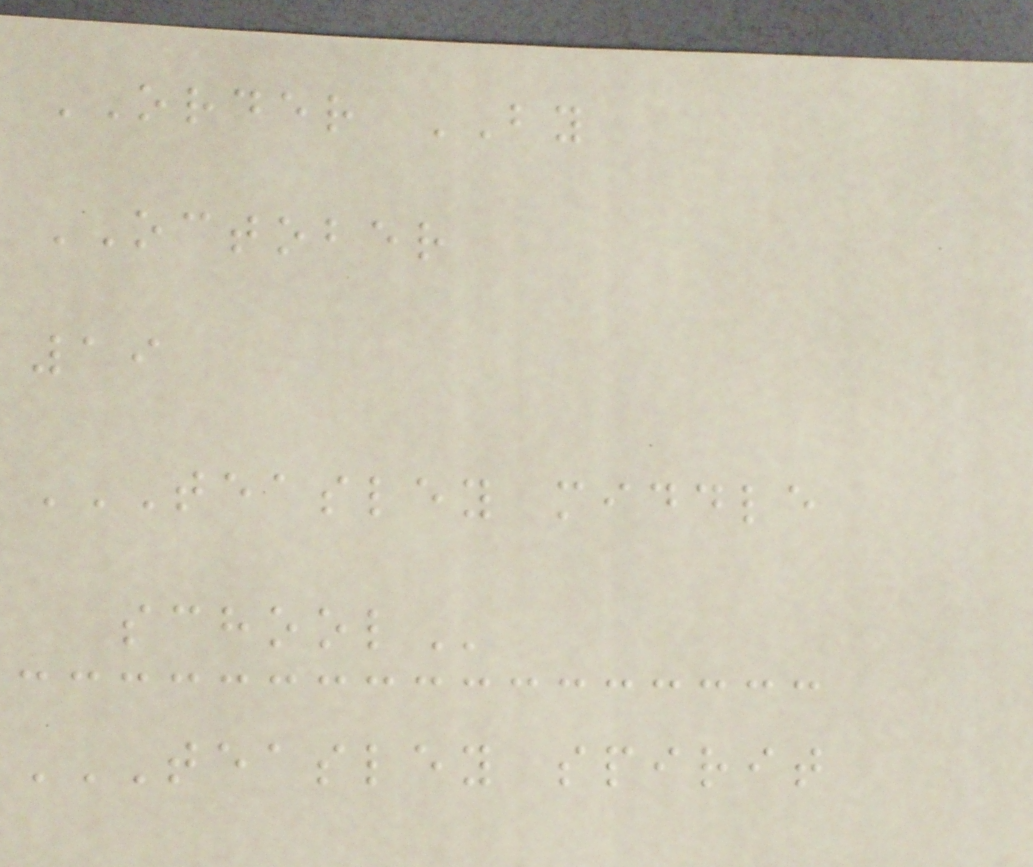ORDER BY
OCTOBER
19
TEASLEY MIDDLE
SCHOOL
TEASLEY SPIRIT
